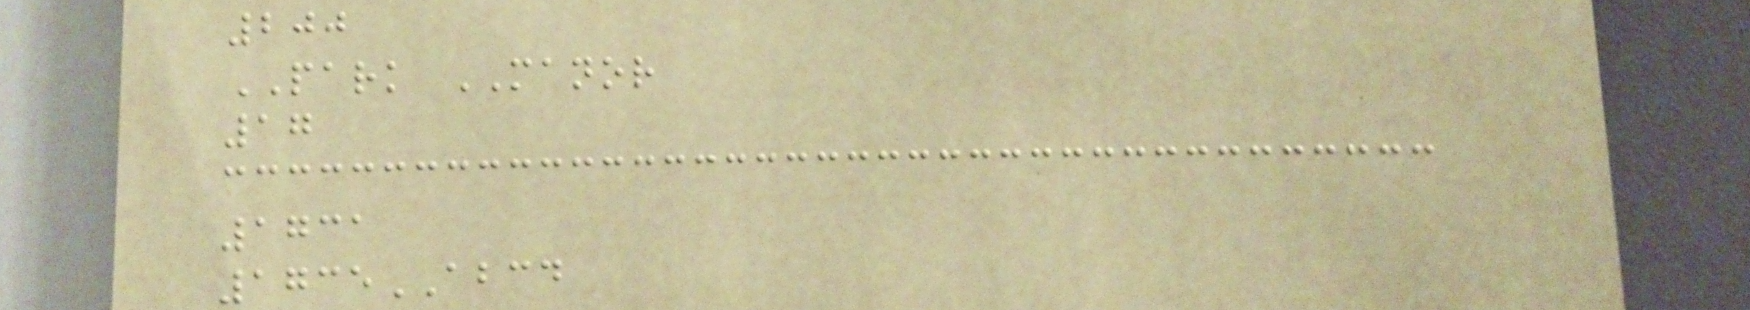200
PARK MANOR
17
1731
1735ABCD
